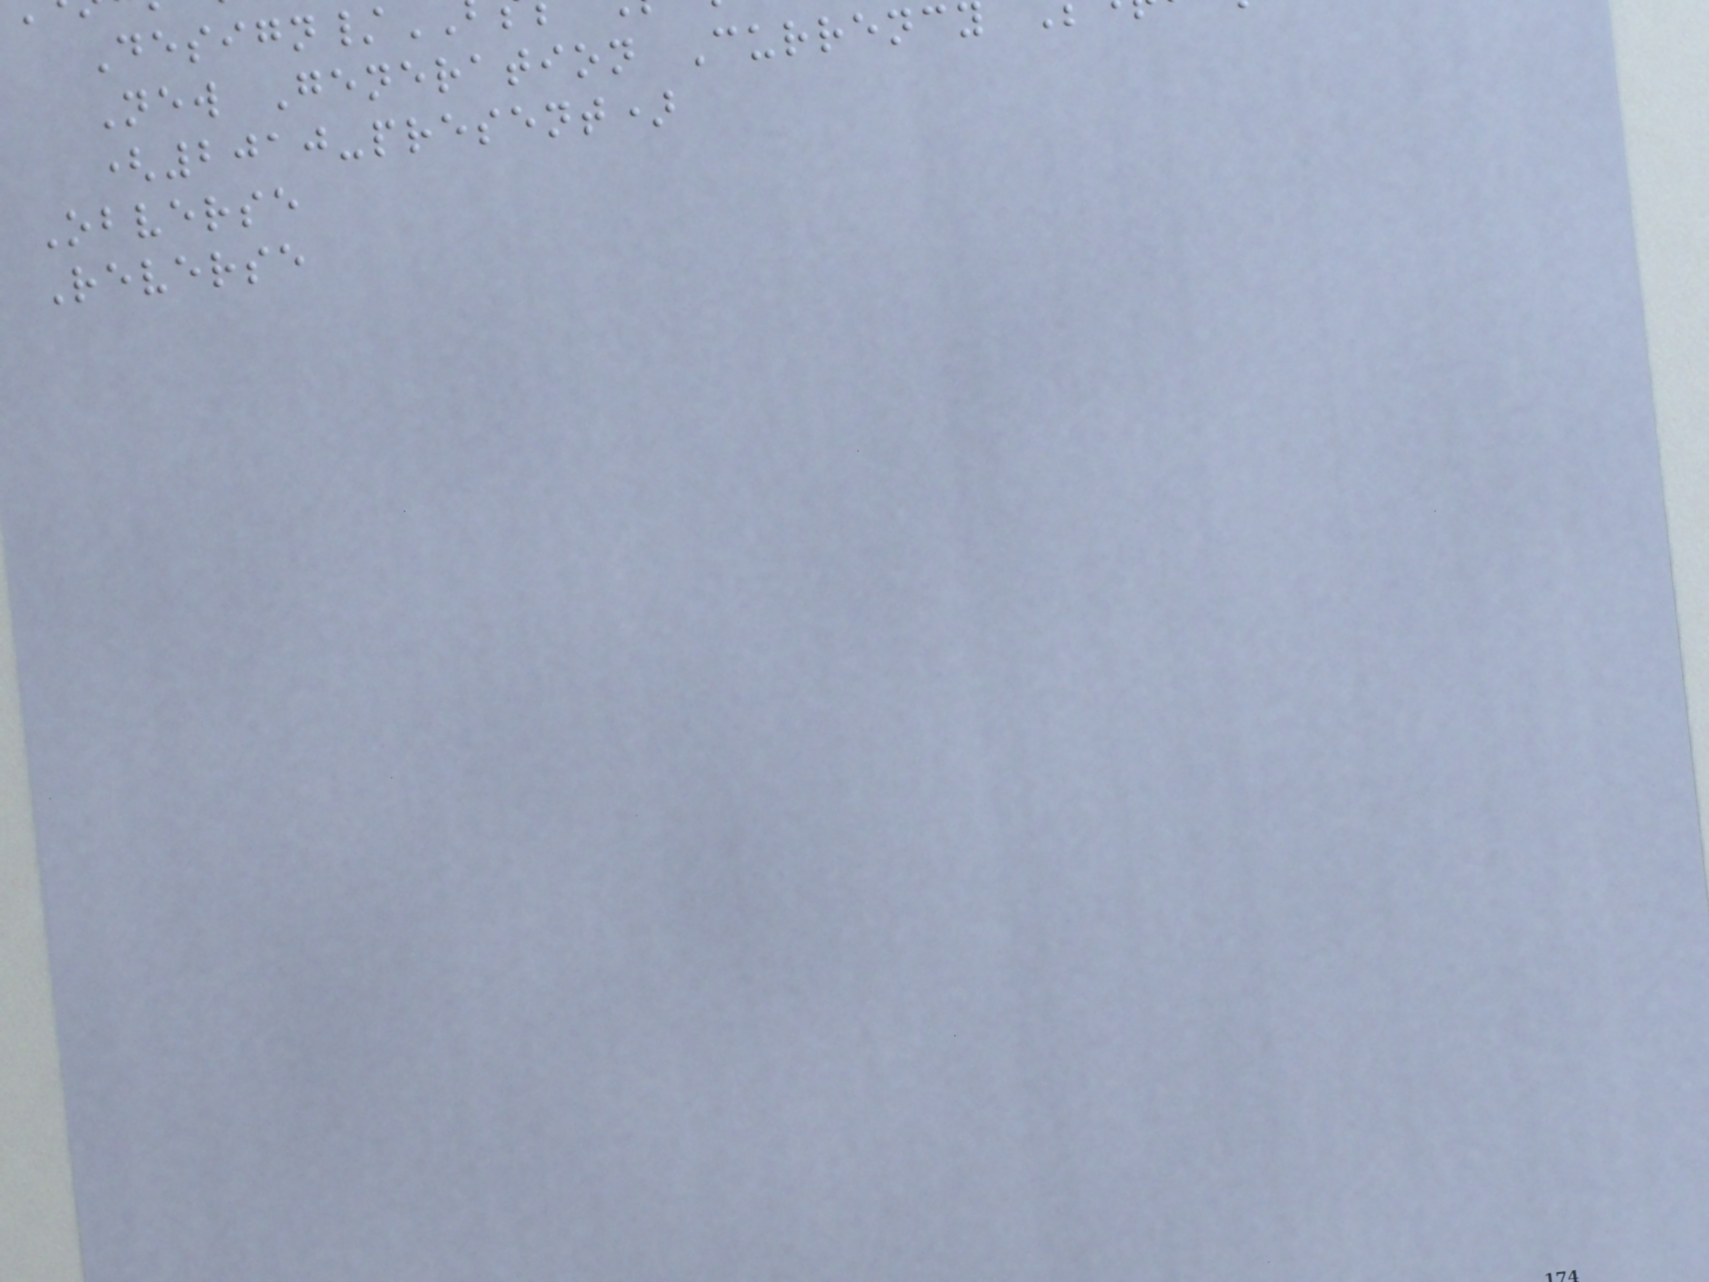New Generation Currenc
(2010-present)
Obverse
Reverse
